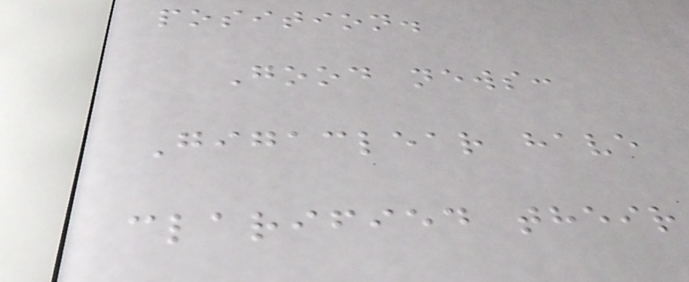position.
Good news:
Gigaclear have
clarified their
